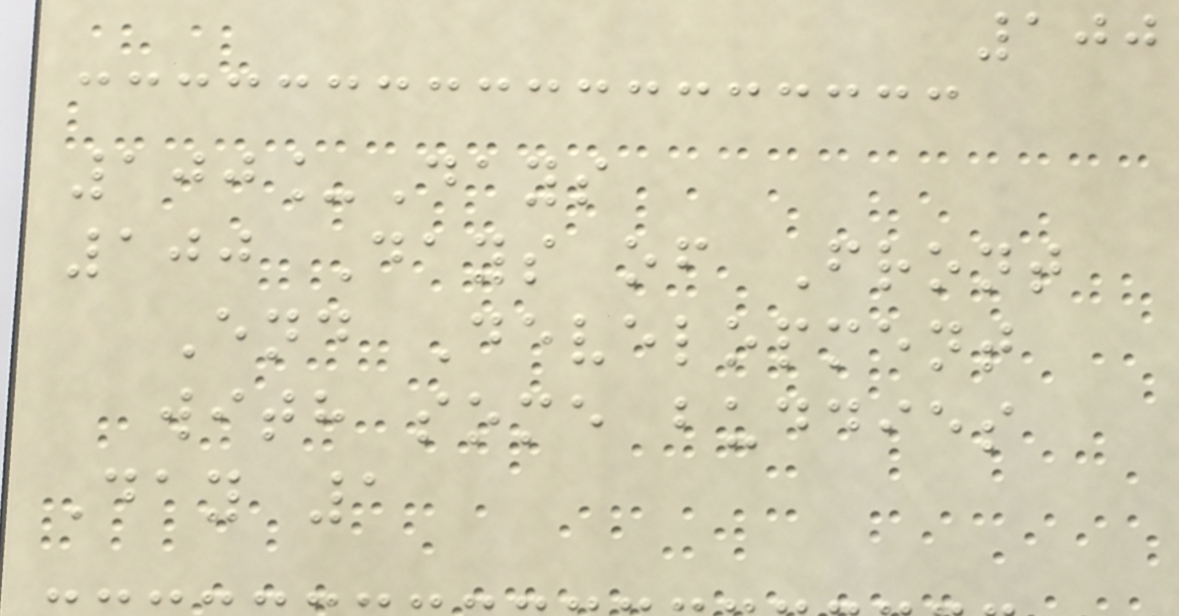100
100_Days
100 Days of Front
End Development
with some buddies
Day 1
